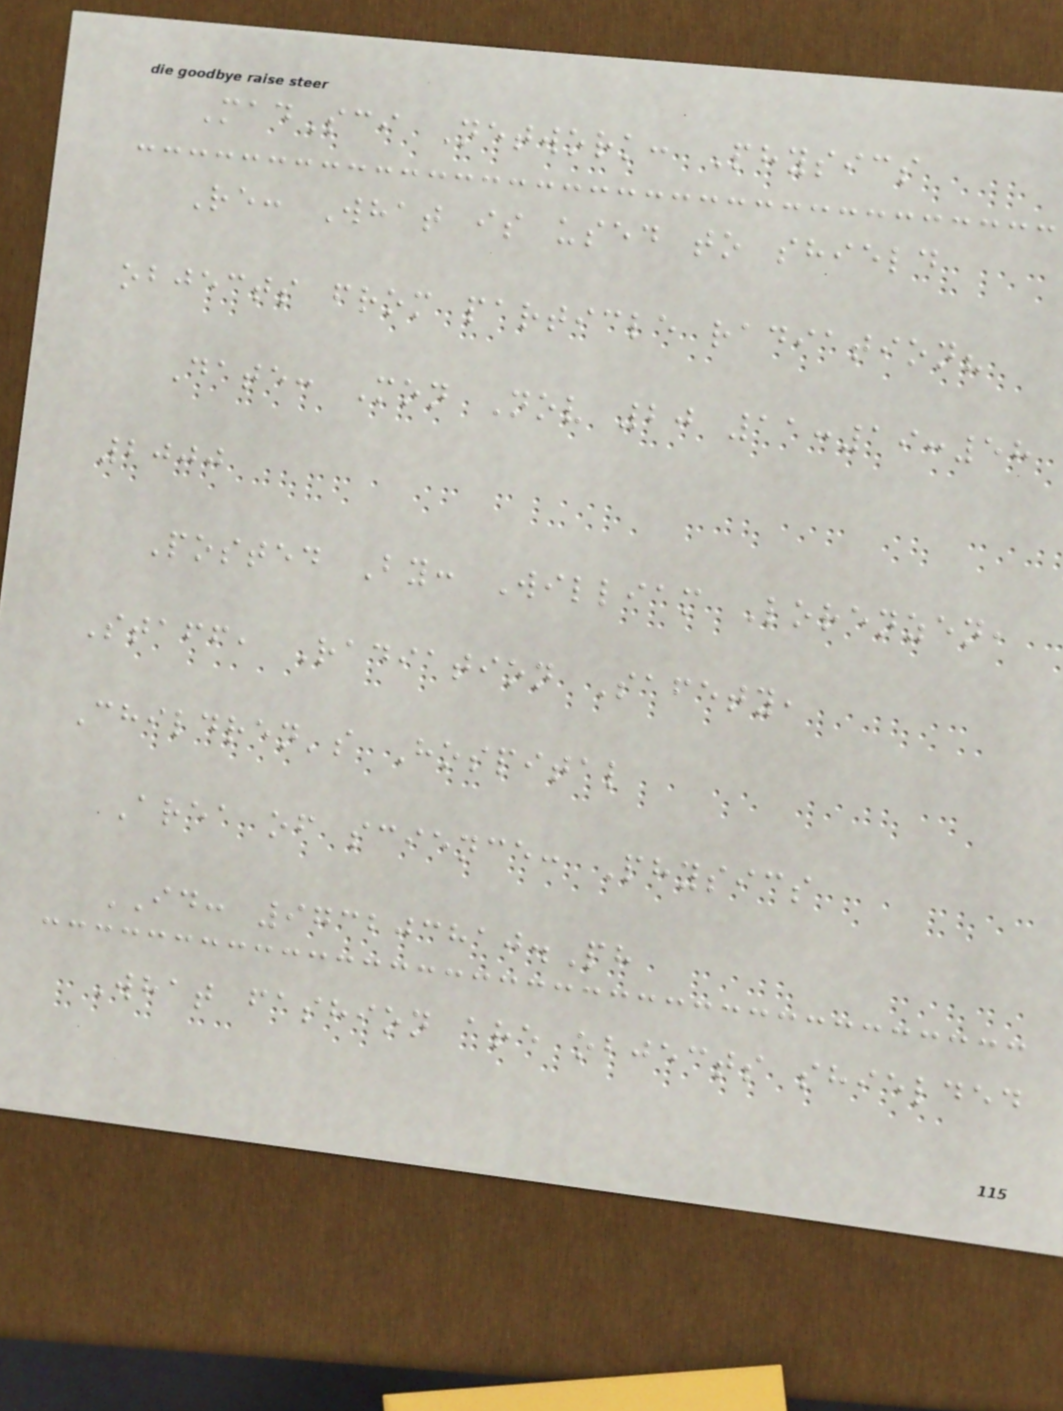MadSci Network: Physics
Re: What is used to shield
objects from particle radiation?
Date: Mon Nov 20 11:19:58
2000
Posted By: William Lorenzen,
Staff, Radiation Safety,
Children's Hospital
Area of science: Physics
ID: 973203810.Ph
What fashion are objects shielded
